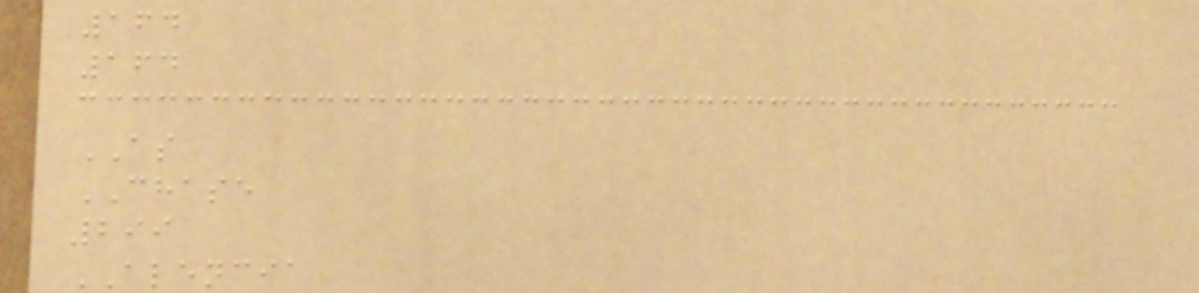164
164
AS
CHASE
299
ALENCIA
